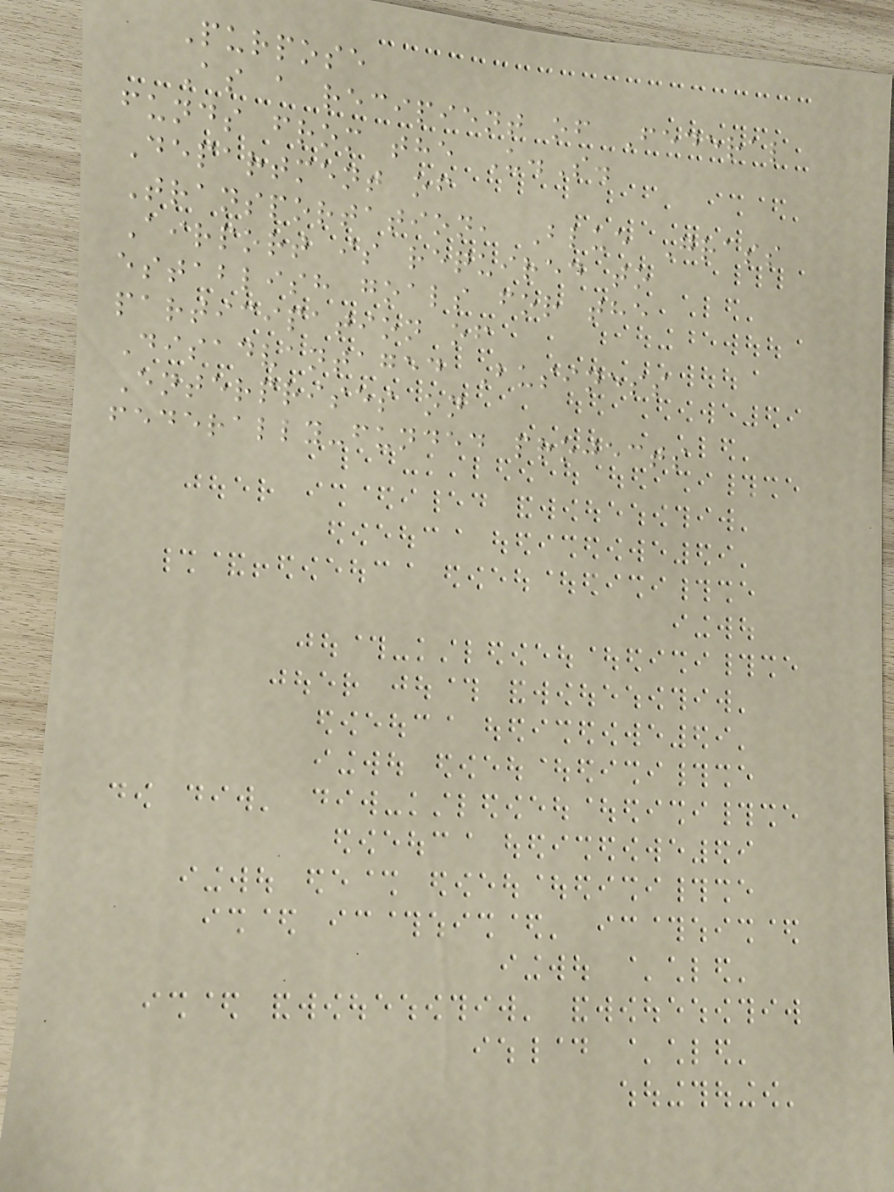Purpose
As a recipient of Federal
funds from the U.S.
Department of
Transportation, Blue Grass
Airport is required to
establish goals for the
participation of
Disadvantaged Business
Enterprises on
federally-funded projects
